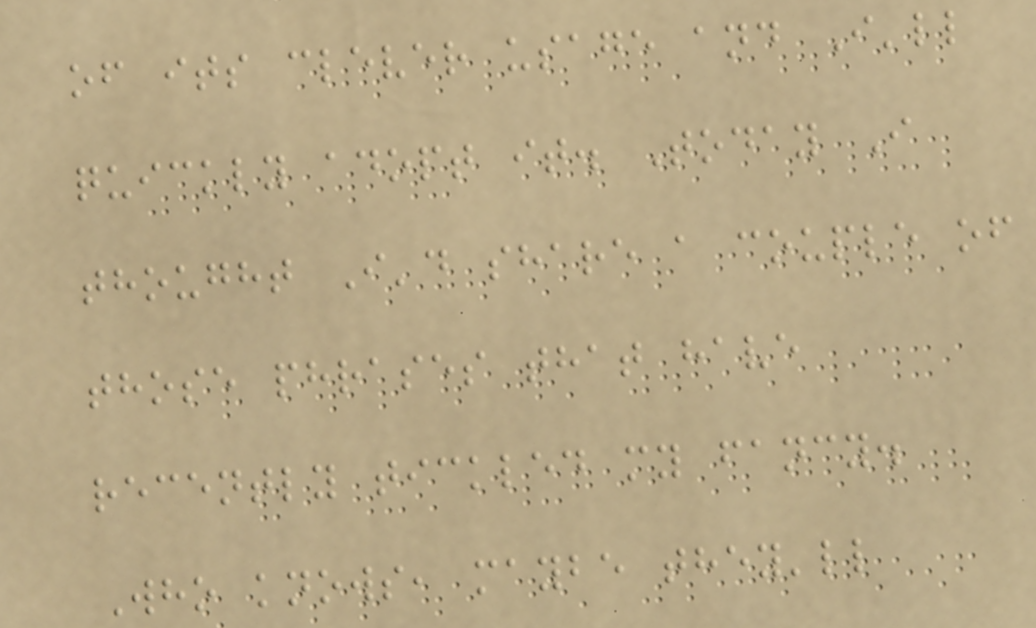of its clever usage and I'll
quickly adopt it. Today I
thought I'd share a couple of
those phrases that have
recently tickled my fancy.
Who knows, maybe they'll
